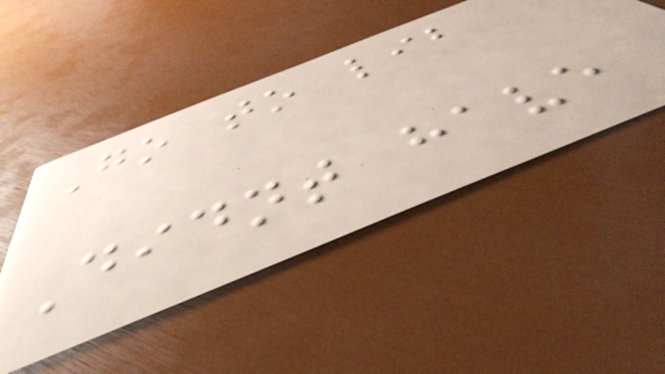Go to lib
Didnt have
